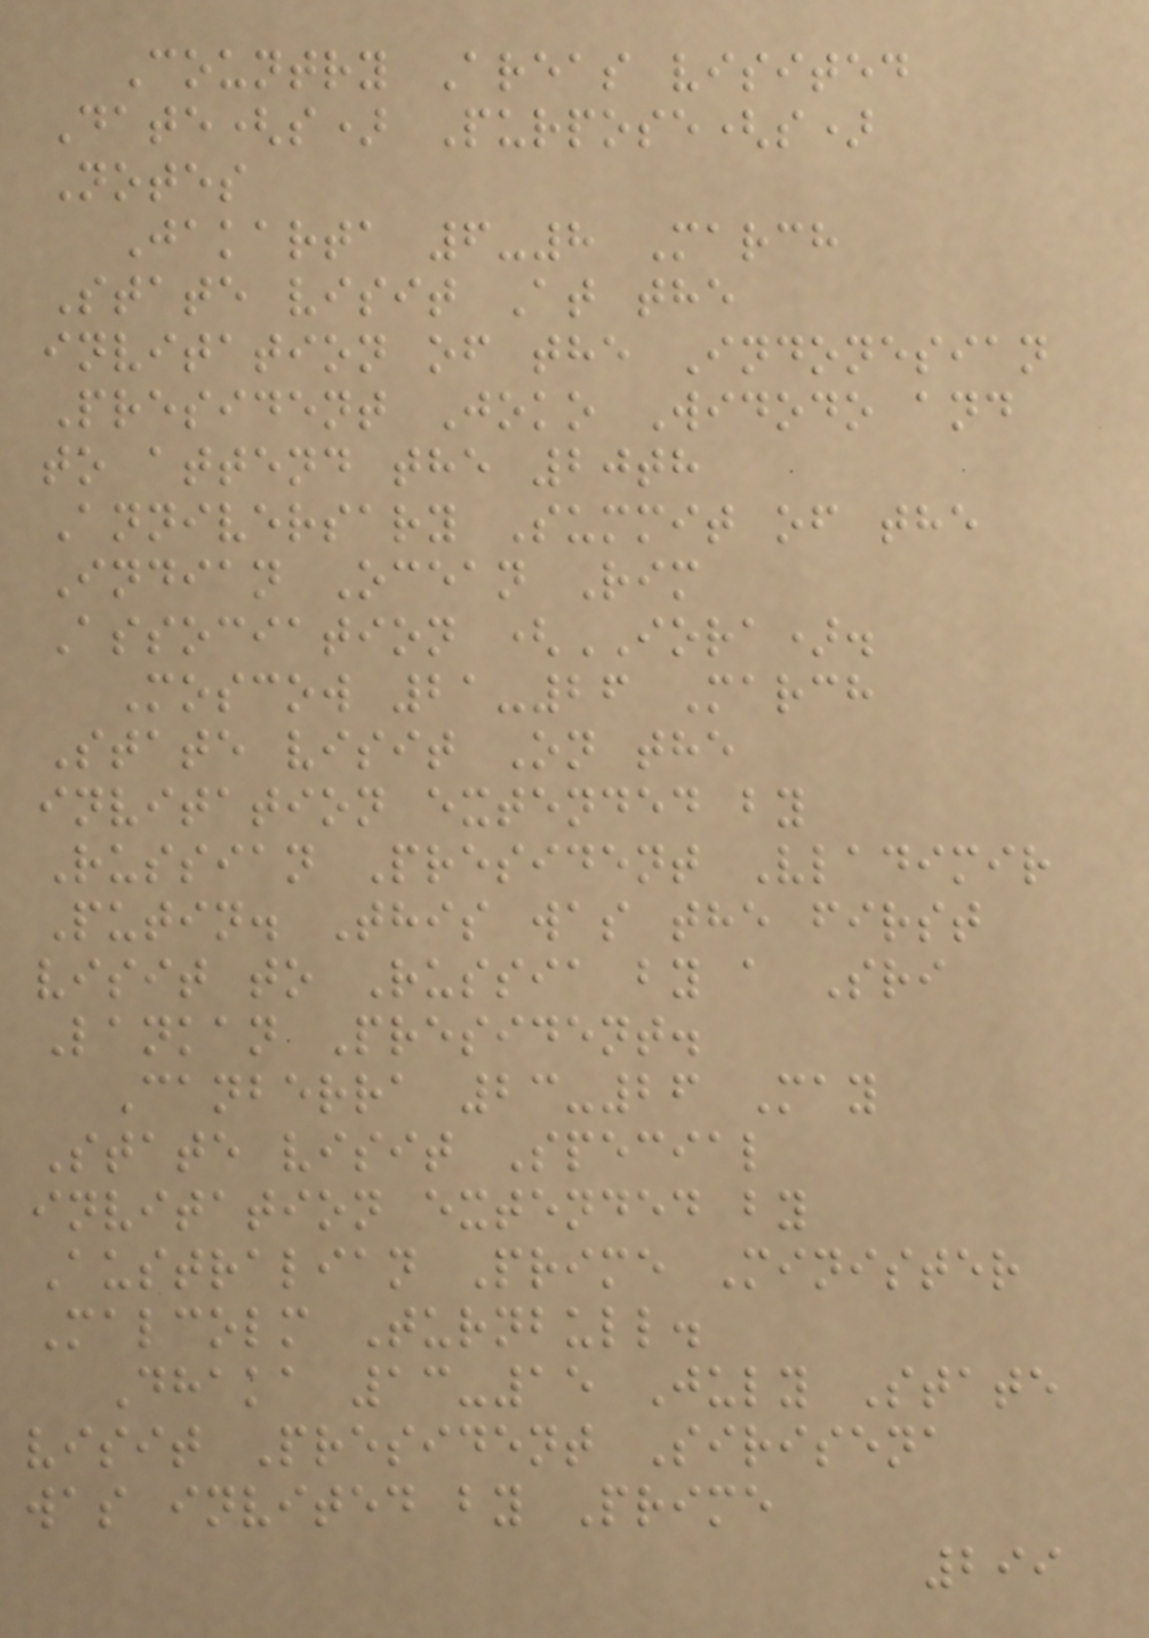Country Areas visited
Date(s) Purpose(s)
Notes
Jakarta 6-8 March
State visit At the
invitation of the Indonesian
President Joko Widodo and
to attend the 20th
Anniversary Summit of the
Indian Ocean Rim
Association (IORA).
Moscow 21-26 March
State visit On the
invitation extended by
Russian President Vladimir
Putin. This was the first
visit to Russia by a Sri
Lankan President.
Canberra 23-26 May
State visit Special
invitation extended by
Australian Prime Minister
Malcolm Turnbull.
Dhaka 13-15 July State
visit President Sirisena
was invited by Prime
299
